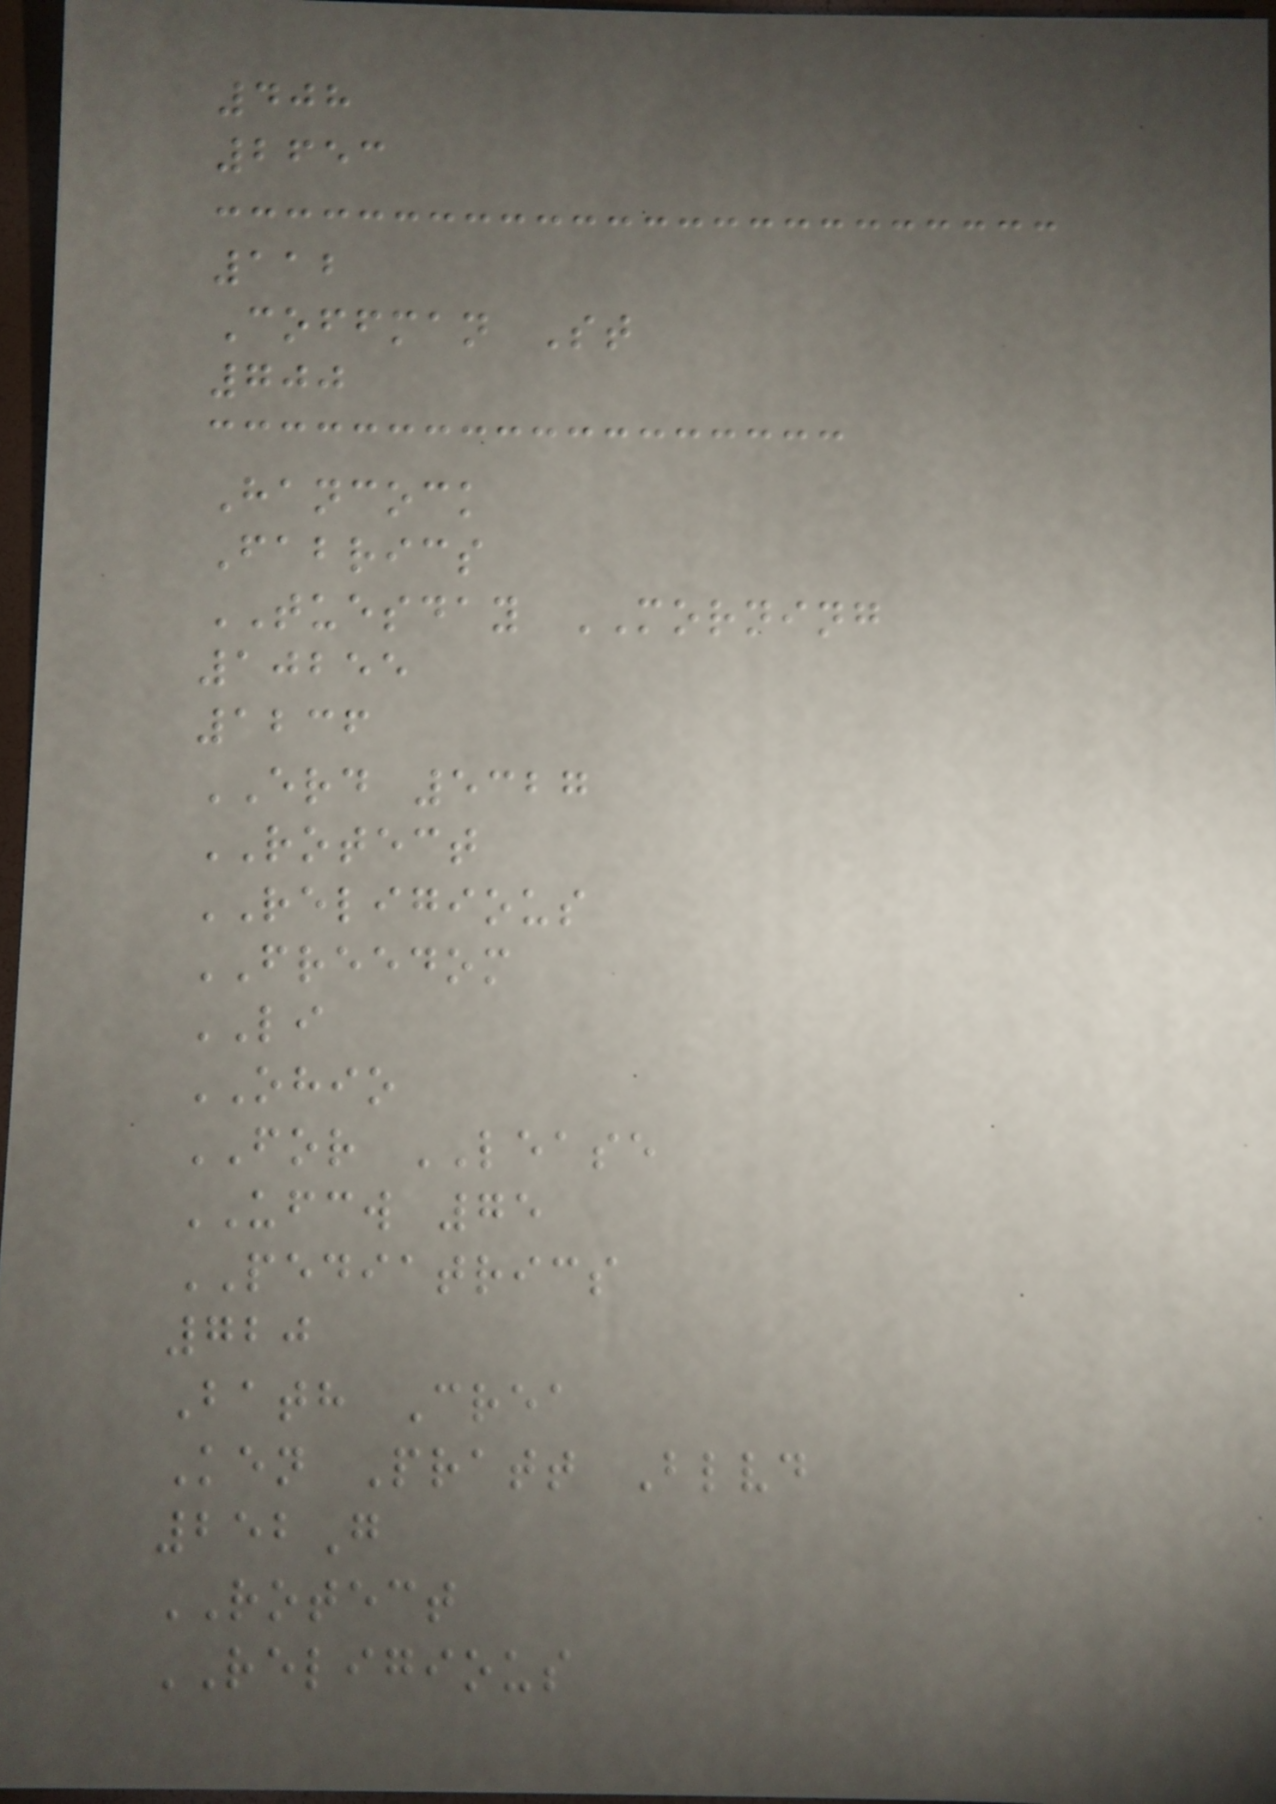408
2653
112
Coffman St
700
Hancock
Fabrics
TUESDAY MORNING
10255
1236
ERD 5327
ROTECT
RELIGIOUS
FREEDOM
LI
OHIO
FOR LEASE
UFCW 75
PEDIATRICS
720
Bath Crea
Ken Pratt Blvd
252G
ROTECT
RELIGIOUS
